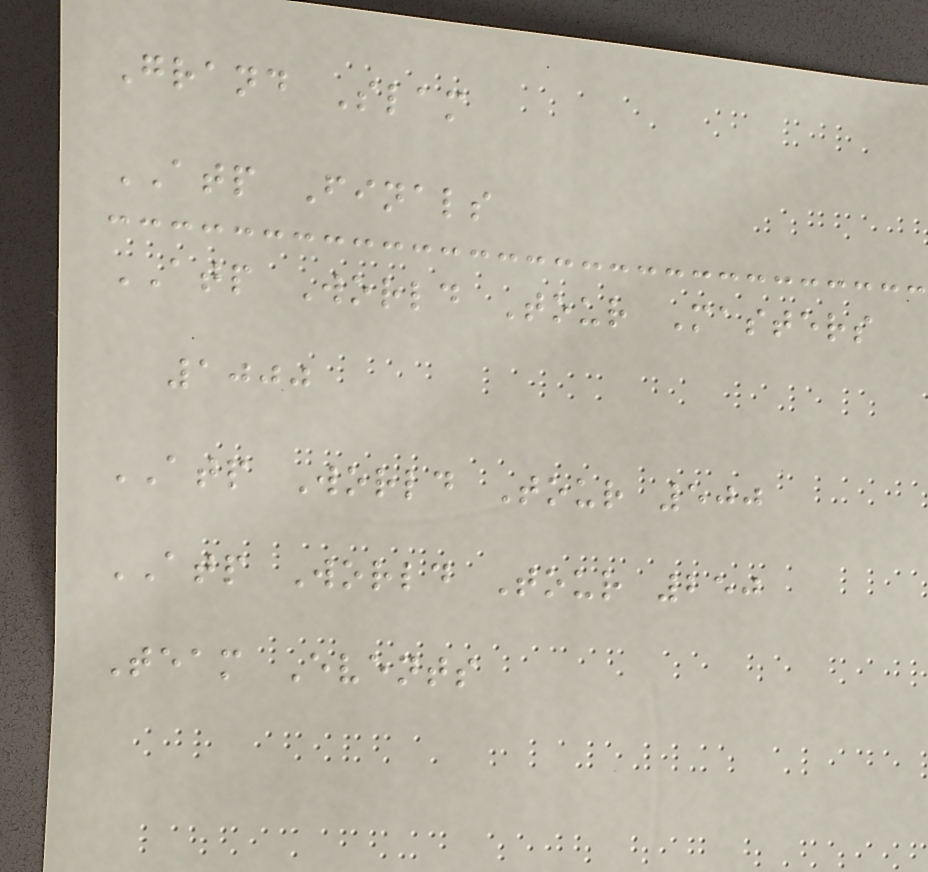Grand Slam
ATP Finals
ATP World Tour Masters
1000
ATP World Tour 500
ATP World Tour 250
Team Events
